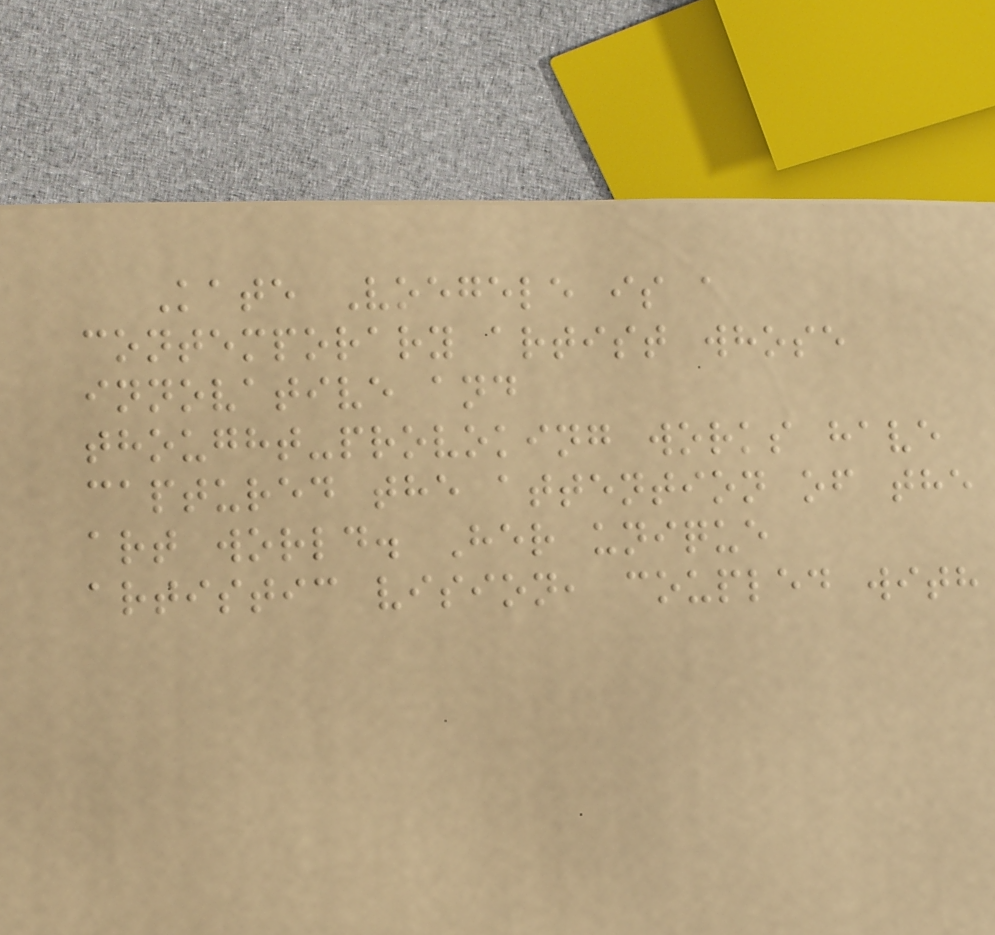Kate Voegele is a
contemporary artist whose
innovative and
thought-provoking works have
captured the attention of the
art world. Her unique
artistic vision, coupled with
